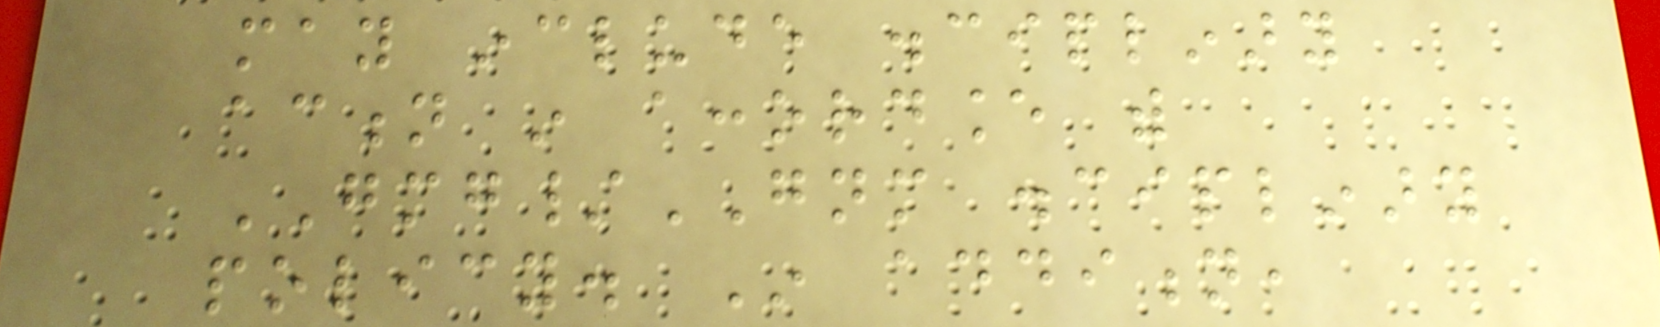may include disciplinary
action in accordance with
GMG/GNM disciplinary
policy. In addition,
